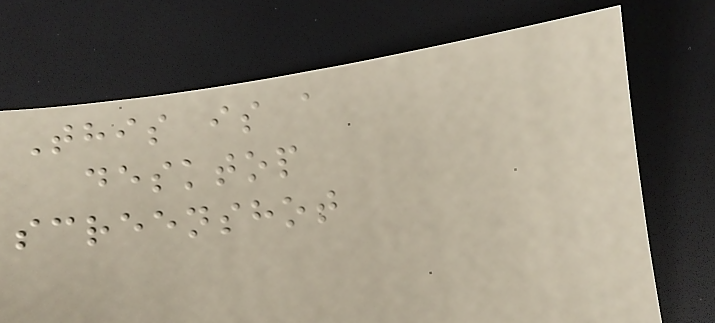This is a
desktop
screenshot
